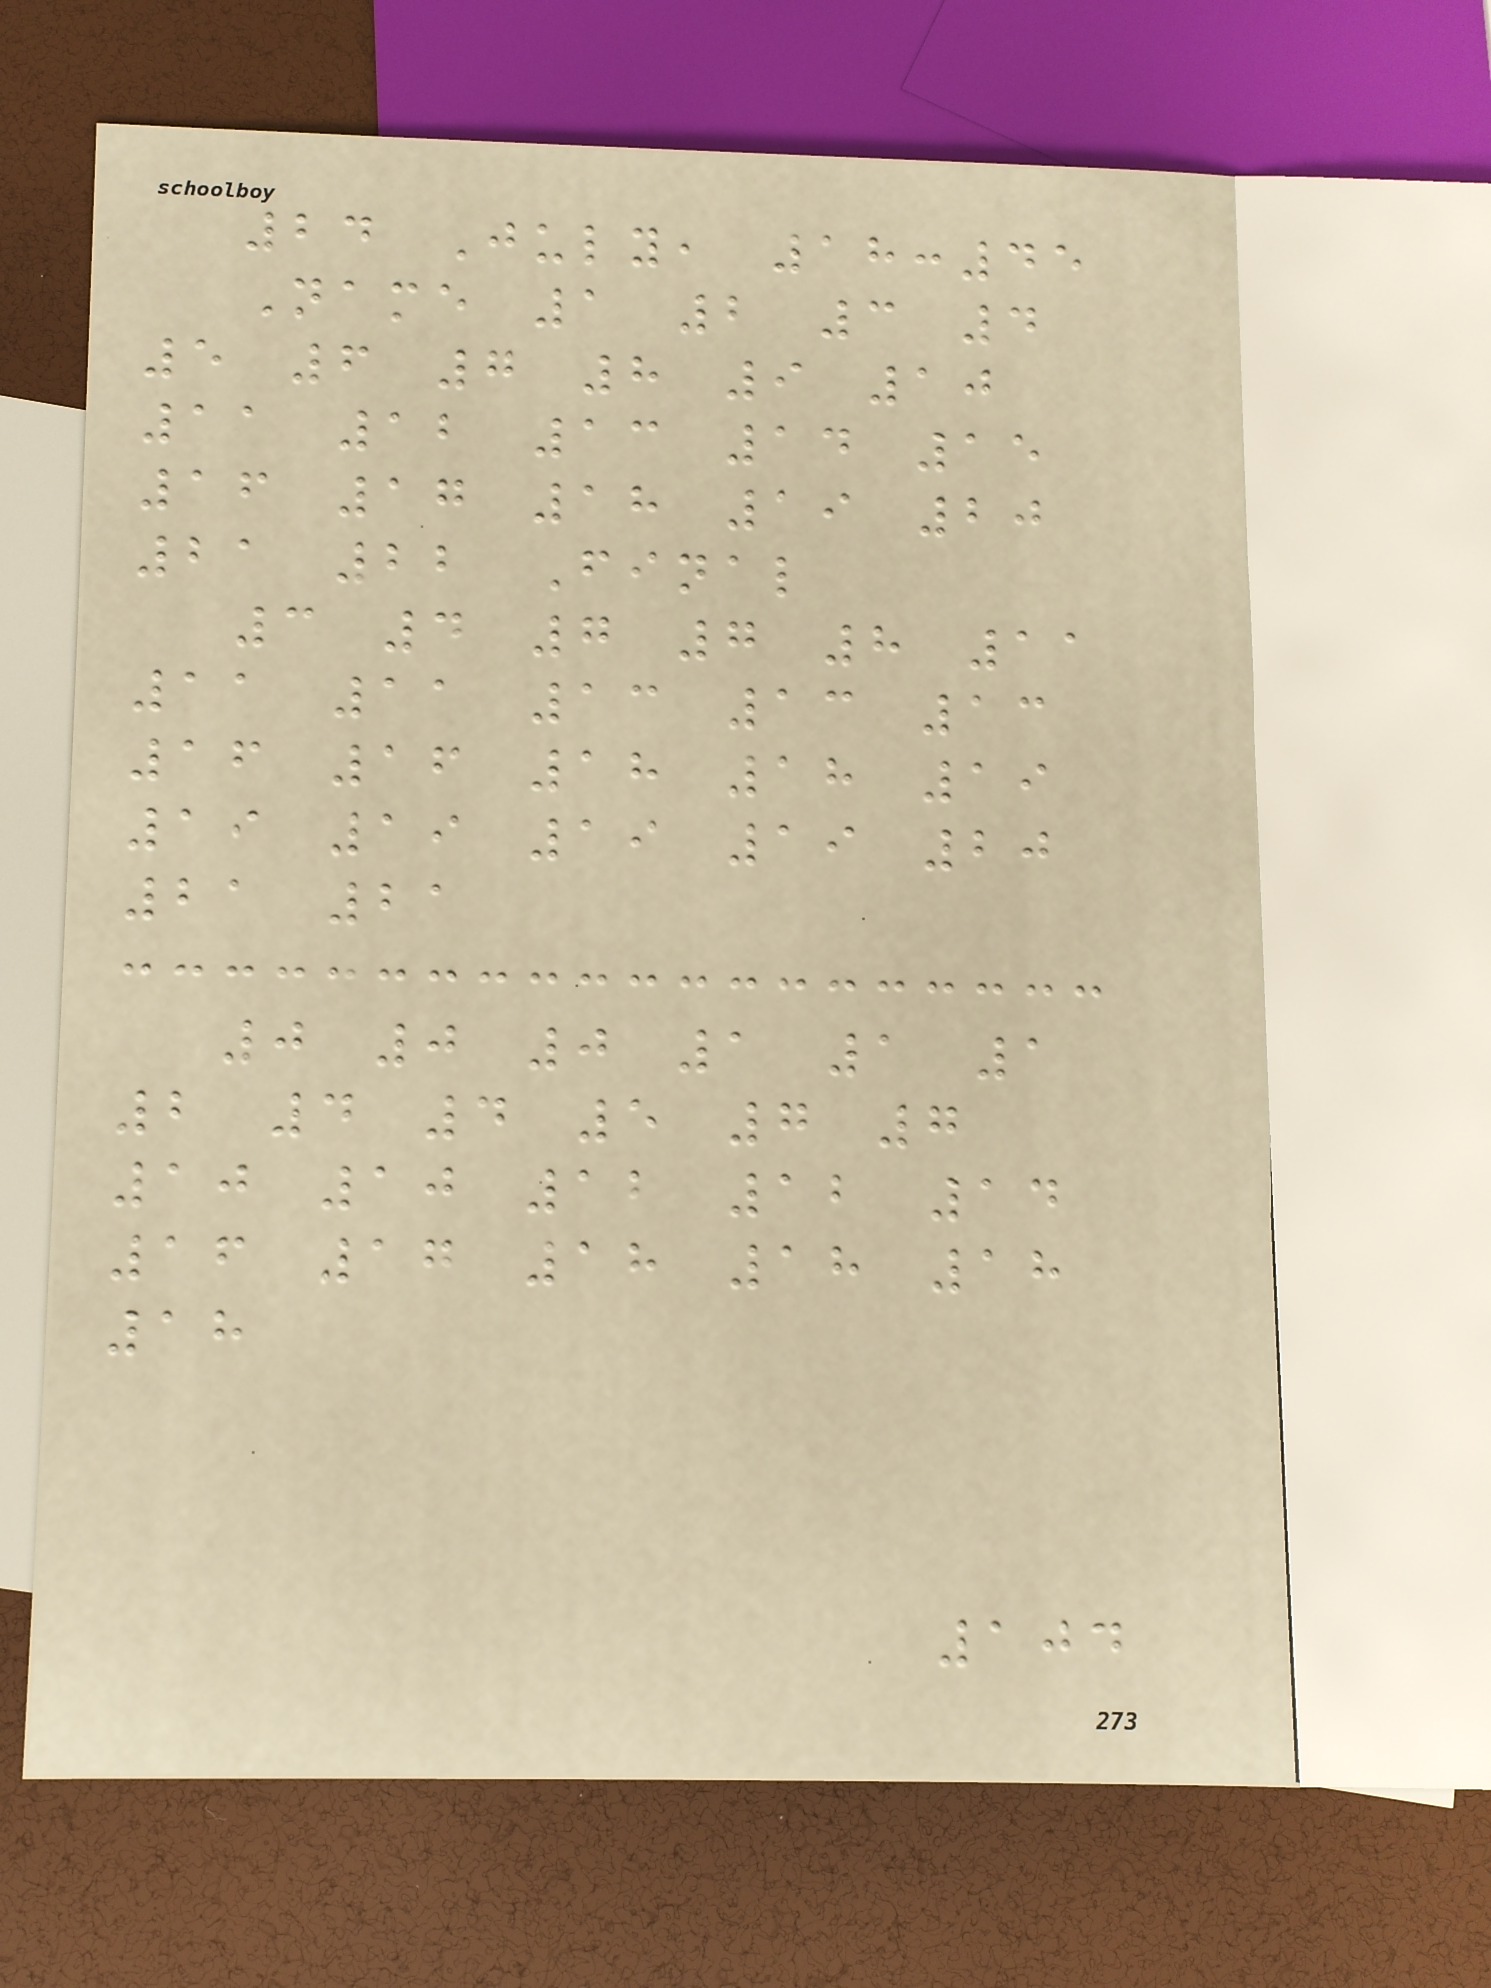24 July, 18:45
Name 1 2 3 4
5 6 7 8 9 10
11 12 13 14 15
16 17 18 19 20
21 22 Final
3 4 7 7 8 11
11 11 13 13 13
16 16 18 18 19
19 19 19 19 20
21 21
0 0 0 1 1 1
2 4 4 5 7 7
10 10 12 12 14
16 17 18 18 18
18
104
